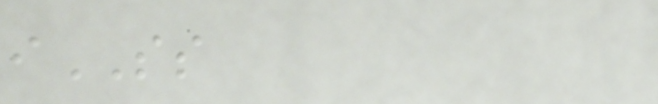iSS
